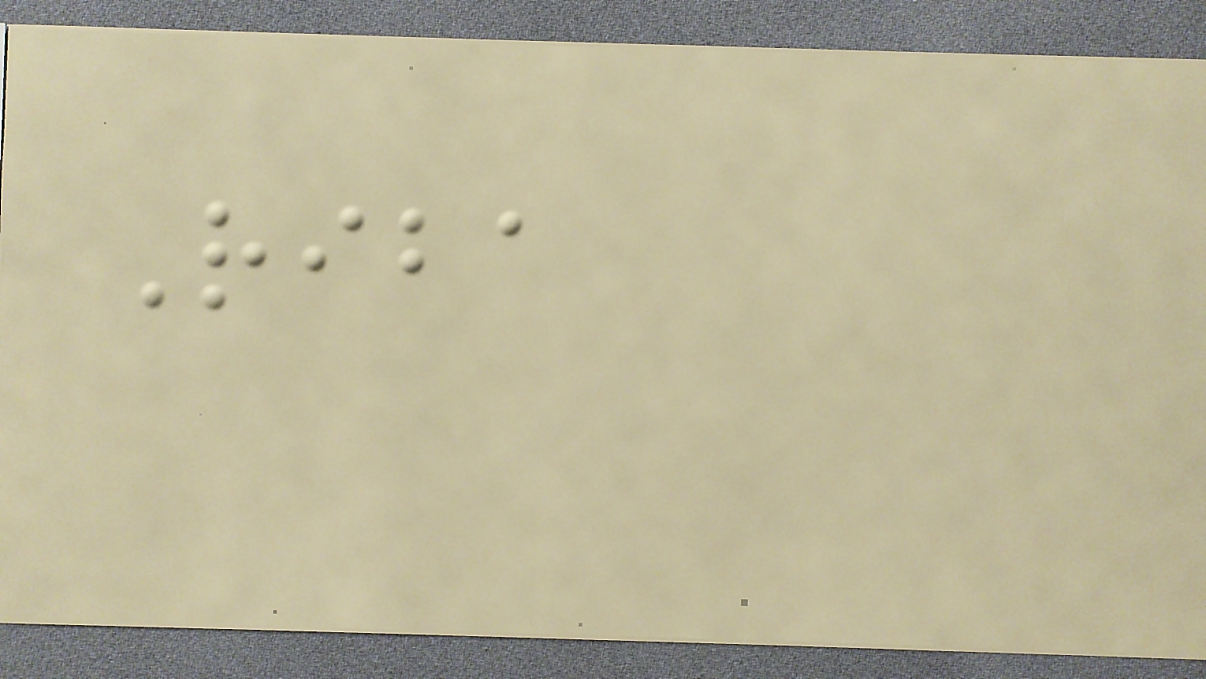Riba
